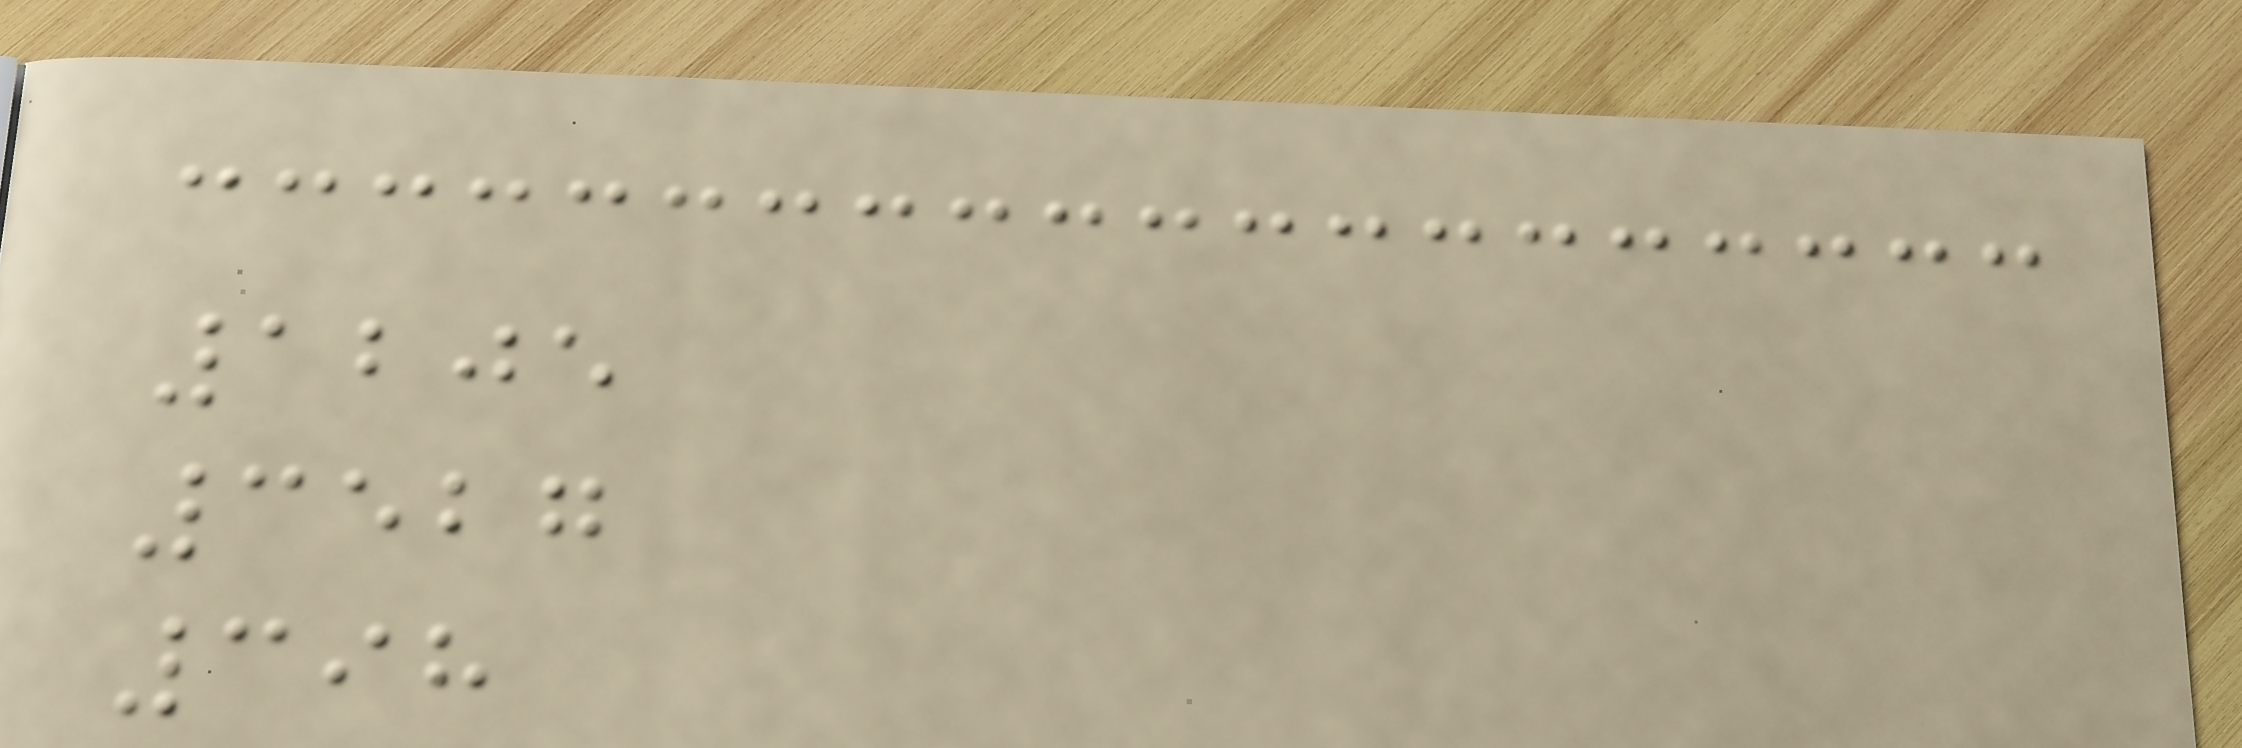1205
3527
398
